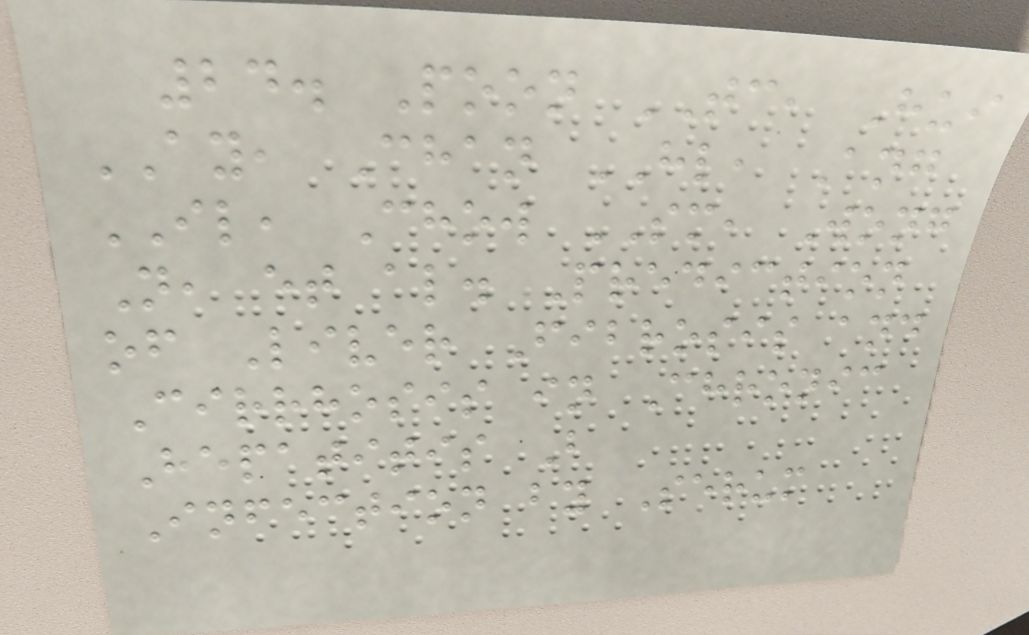24. Poon TC, Hui
AY, Chan HL, Ang
IL, Chow SM, Wong
N, et al. Prediction
of Liver Fibrosis and
Cirrhosis in Chronic
Hepatitis B
Infection by Serum
